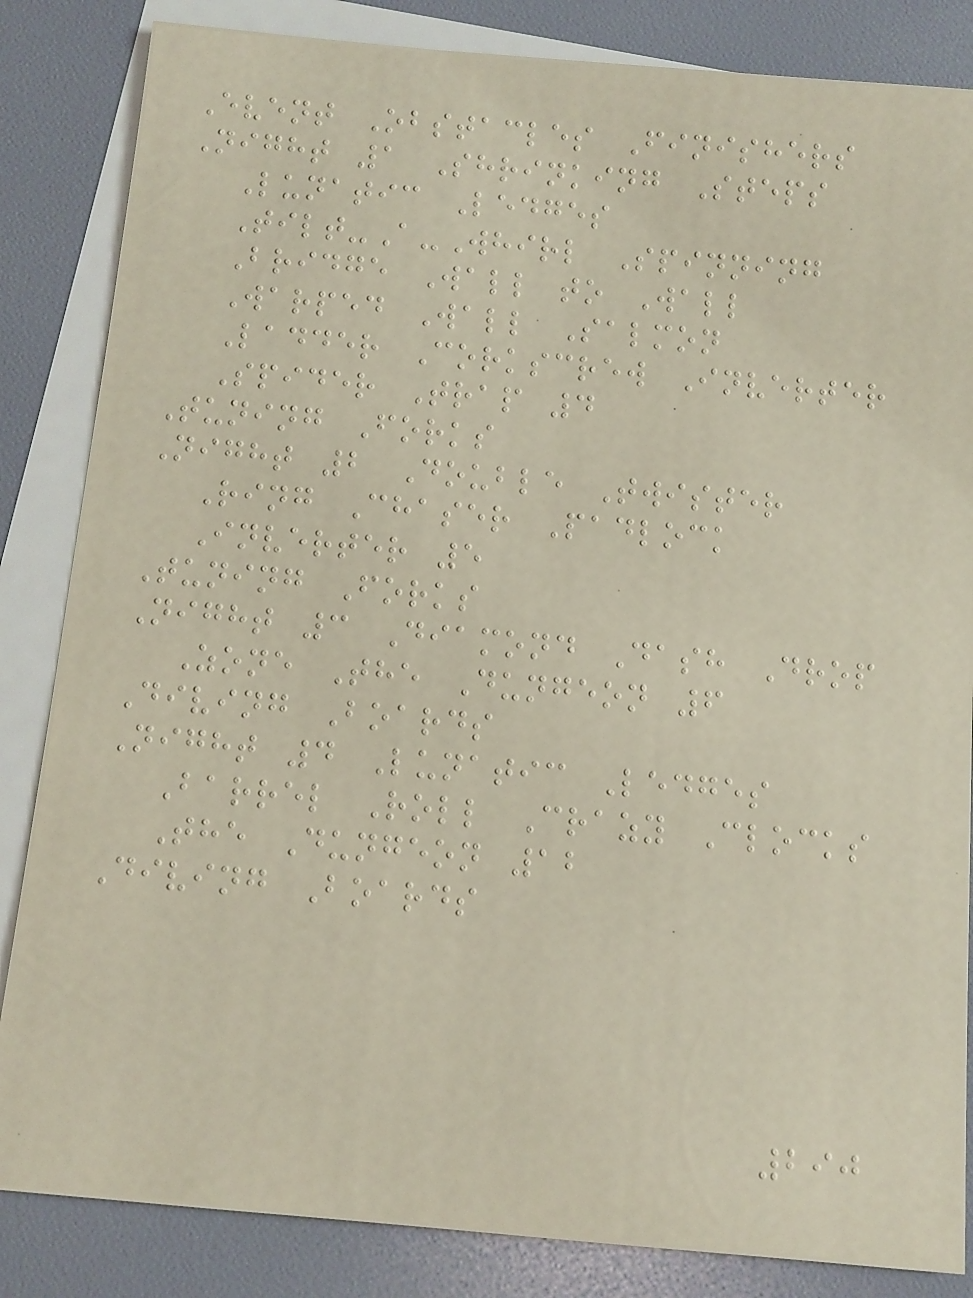Event Obstacles Finishers
Night 1 Shrinking Steps
Lunatic Ledges
Tilt-A-Whirl Spinning
Bridge Wall to Wall
Warped Wall Salmon
Ladder Corkscrew Inverter
Spider Trap 4
Tuning Forks
Night 2 Double Twister
Ring Chaser Padlock
Inverter 5
Tuning Forks
Night 3 Diamond Dash Drop
Zone The Dungeon 6
Diving Boards
Night 4 Lunatic Ledges
Barrel Roll Crazy Clocks
The Dungeon 12
Diving Boards
290
